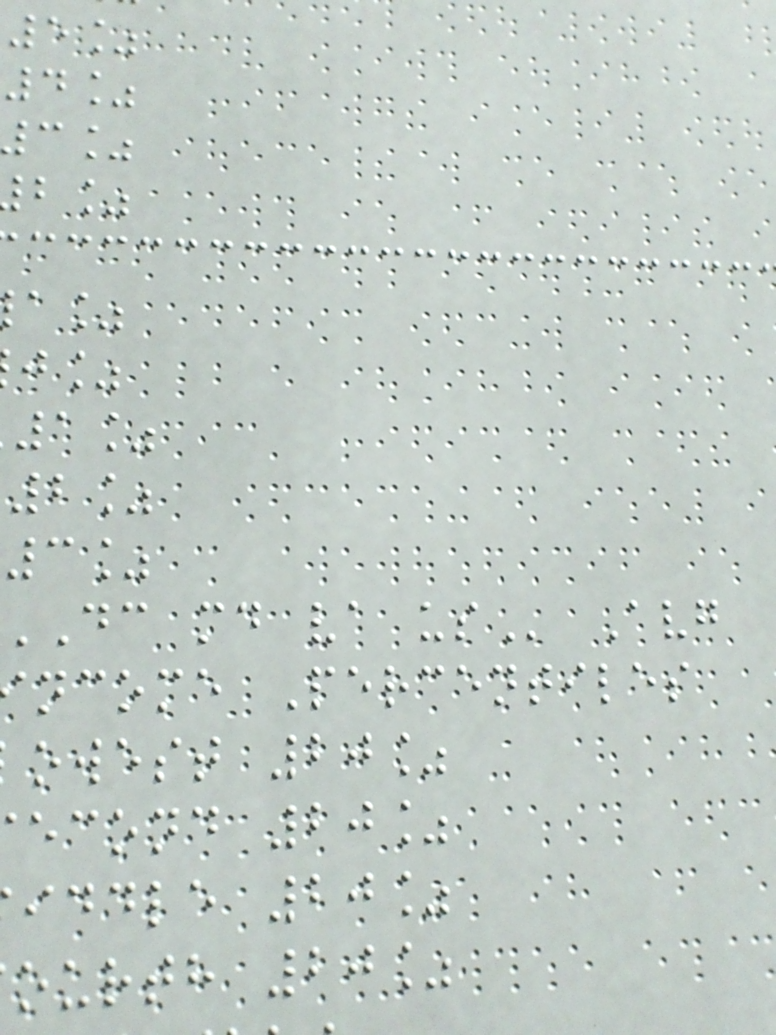5%
4%
3%
1%
2%
3%
DC md va
ncome Percentiles
owest 20%
econd 20%
iddle 20%
ourth 20%
